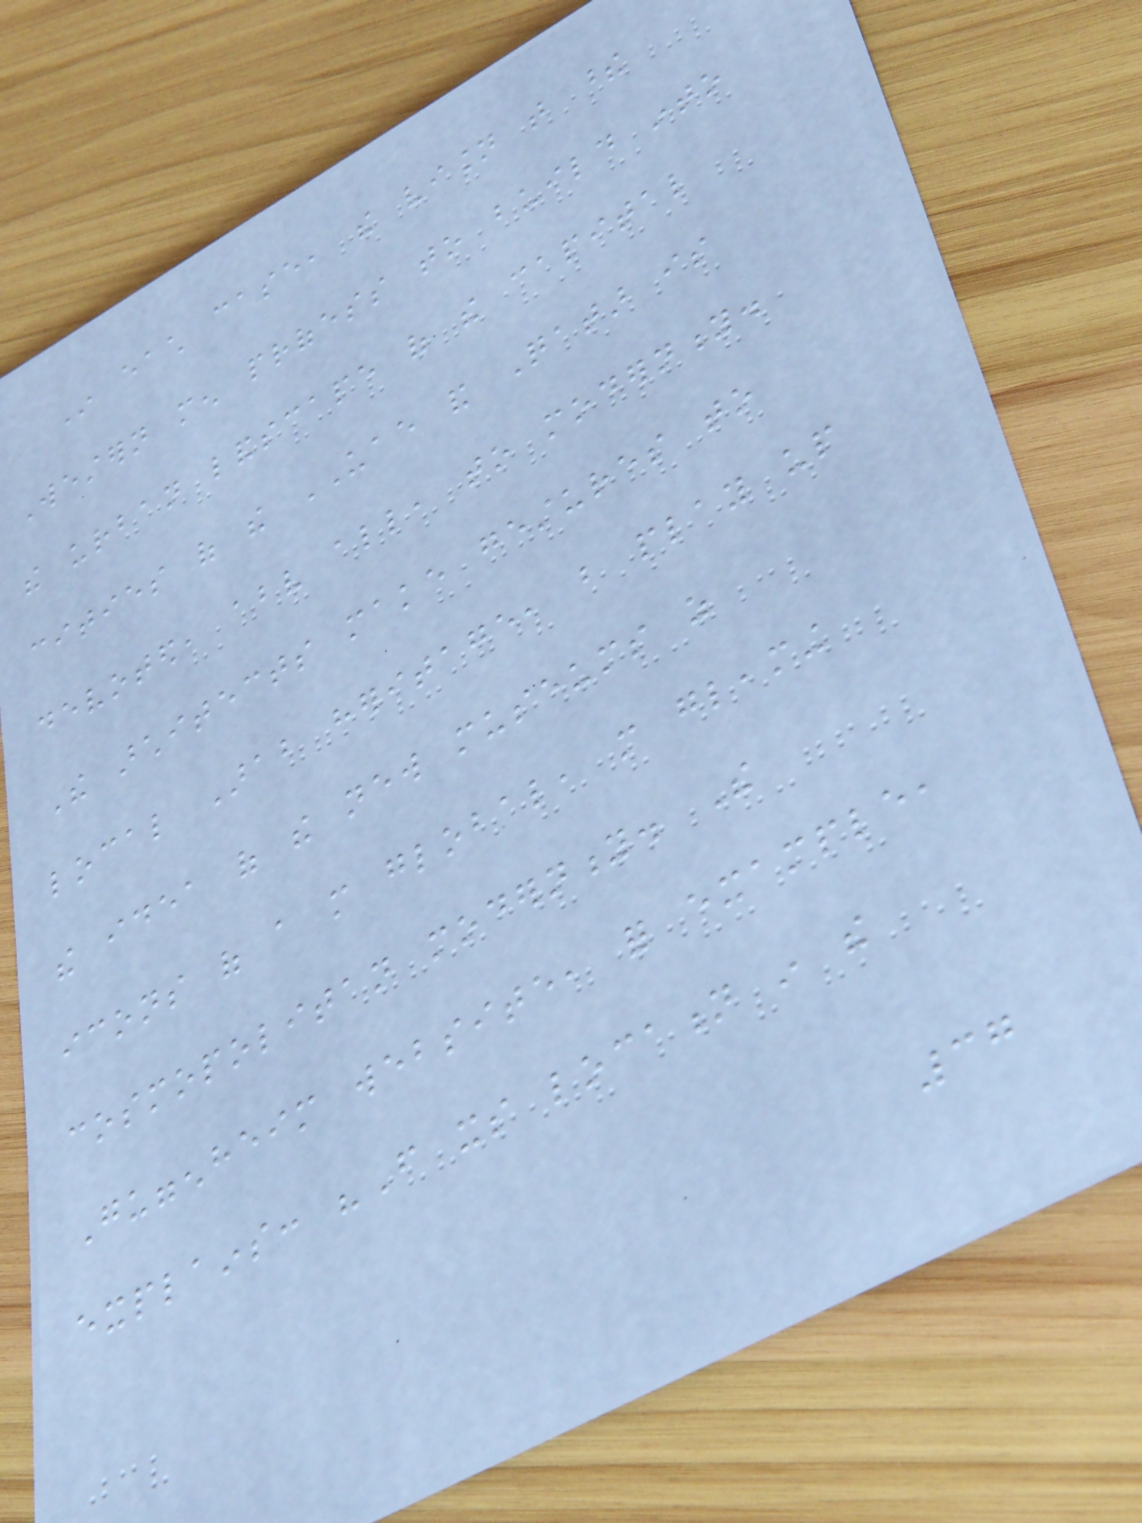In each case, the vision that these
Western men profess to build into
the urban landscape of the capital
cities of the UAE and Qatar is
devoted, above all, to modernity.
The architects make gestures to
local Arab heritage, but play up
the idea of the new museums as
icons of a more global, more gleaming
cosmopolitan modernity. The
Guggenheim website, for example,
explains: "From its location in the
37
